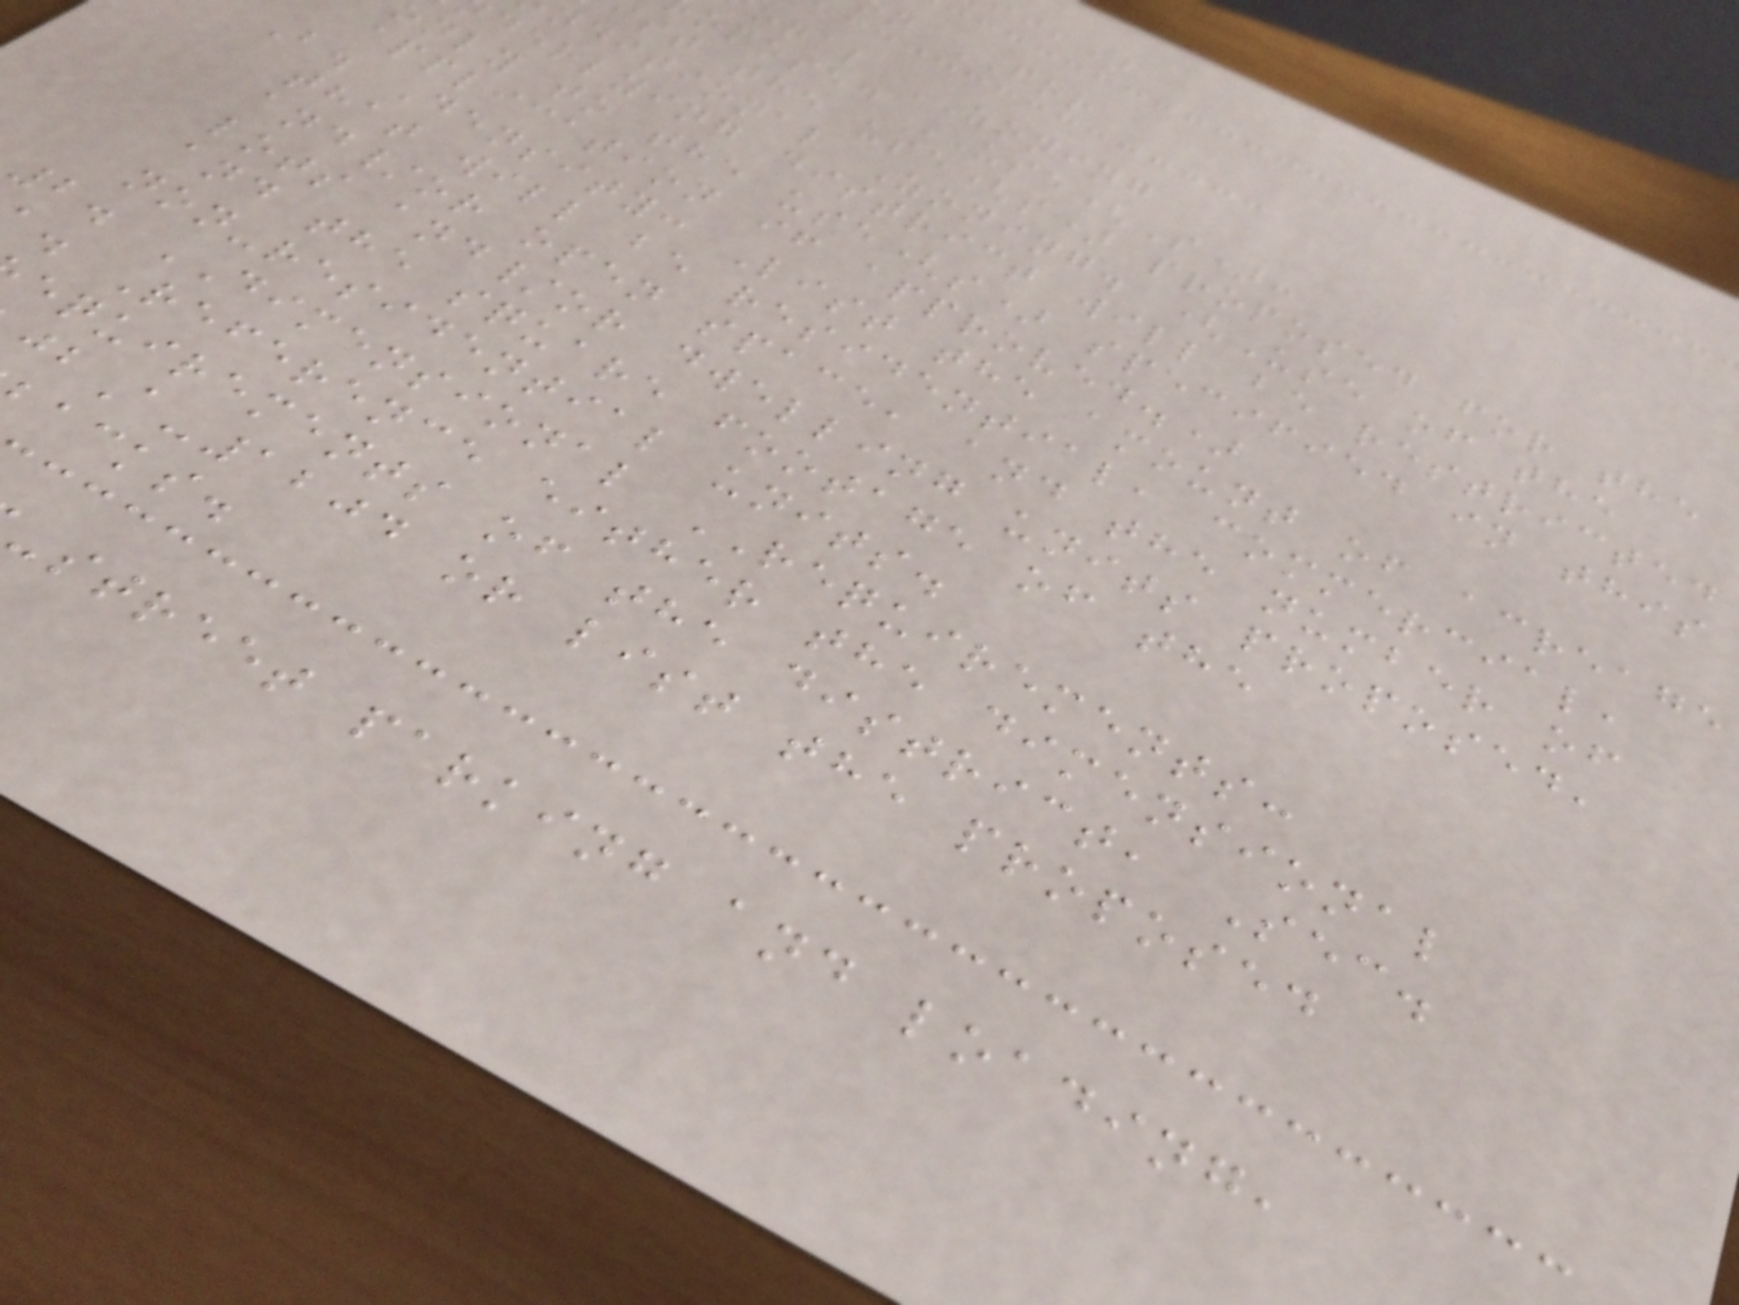n FOR
onal ZONING
oposed USE(S):
st the use(s) proposed for the
nditional Zoning. (Use of the
derlying district will be restricted
only to the use(s) specified in this
application if approved.)
B. Density: List the amount of acreage
that will be residential, commercial,
and/or open space, and the number of
lots and/or dwelling units proposed,
and the square footage of the
non-residential units.
2. DIMENSIONAL REQUIREMENTS:
. Reference either the dimensional
equirements of the district, Sec.
A-1204 or list the proposed
acks.
-street parking and loading,
